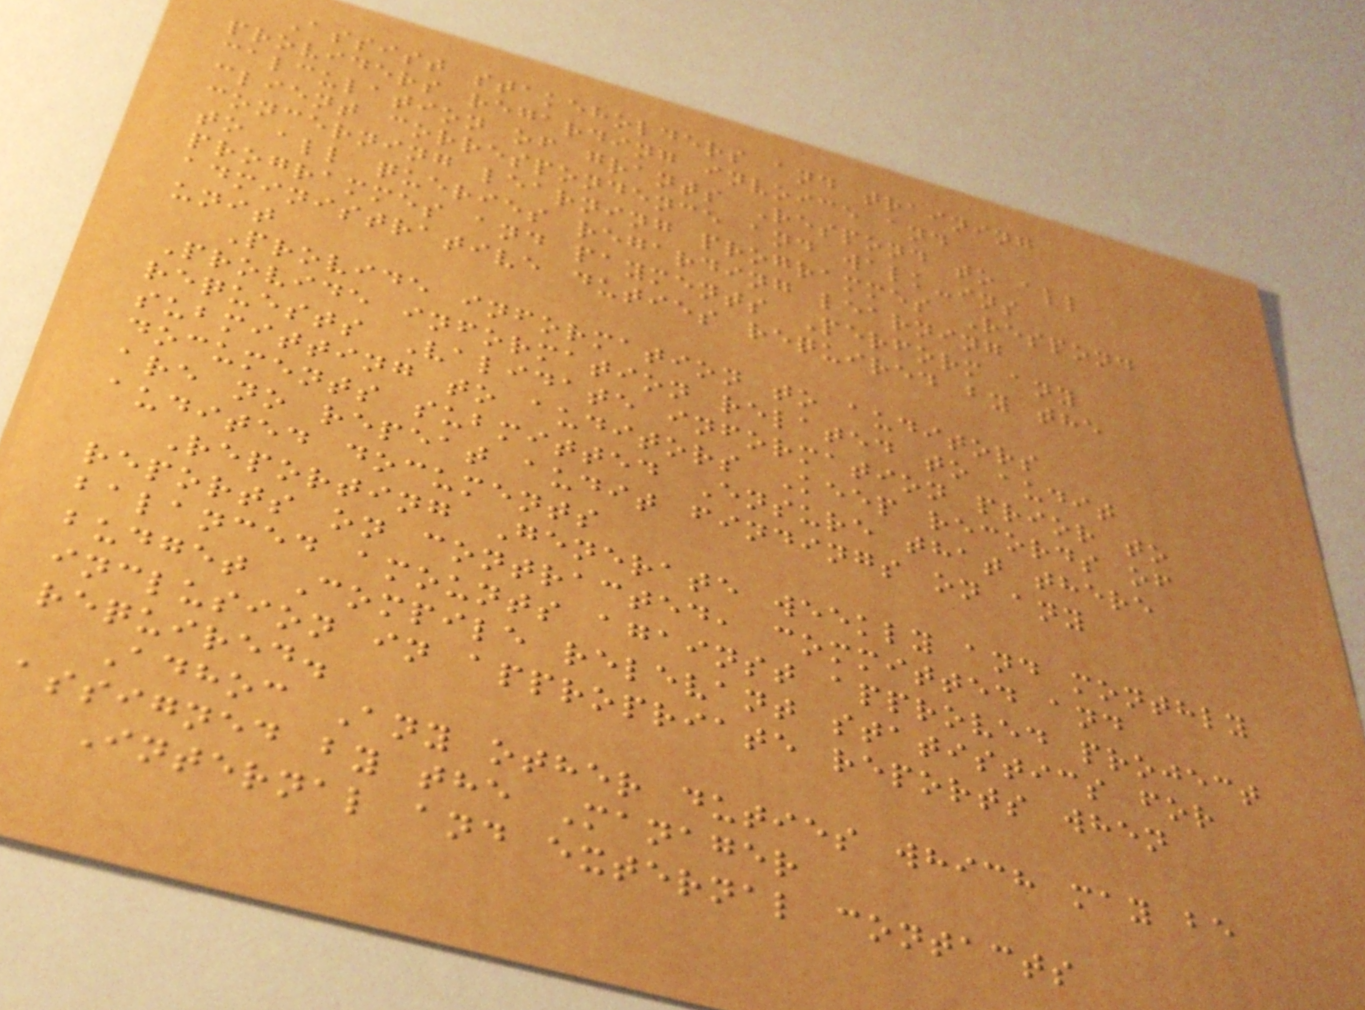Assist stakeholders and training
providers regarding invoice and
calculation of grants Respond to all
client correspondence and walk-ins
concerning learning programmes Respond
to all queries regarding learning
programmes and payments Perform any
administrative duties required by the
unit
Provide information to auditors
Provide information related to audit
requests Validate information prior to
submitting to auditors Keep records of
documents submitted Ensure that there
are no repeat audit findings on any
audited documents
Reporting Generate weekly and monthly
reports on contracted, committed and
balanced amounts against approved project
budget Compile relevant statistics for
inclusion in appropriate reports when
required.
Adhoc Any other duties which may be
assigned by the Manager
Internal and external contacts
